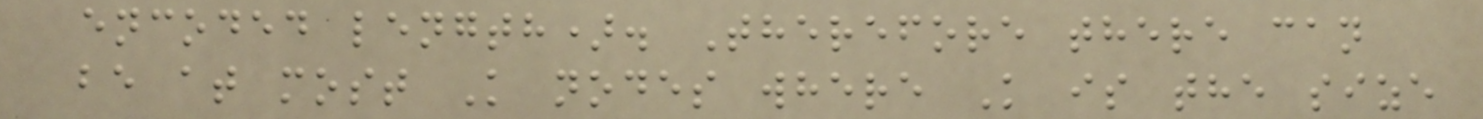encoded length). Therefore there can
be at most K nodes where K is the size
